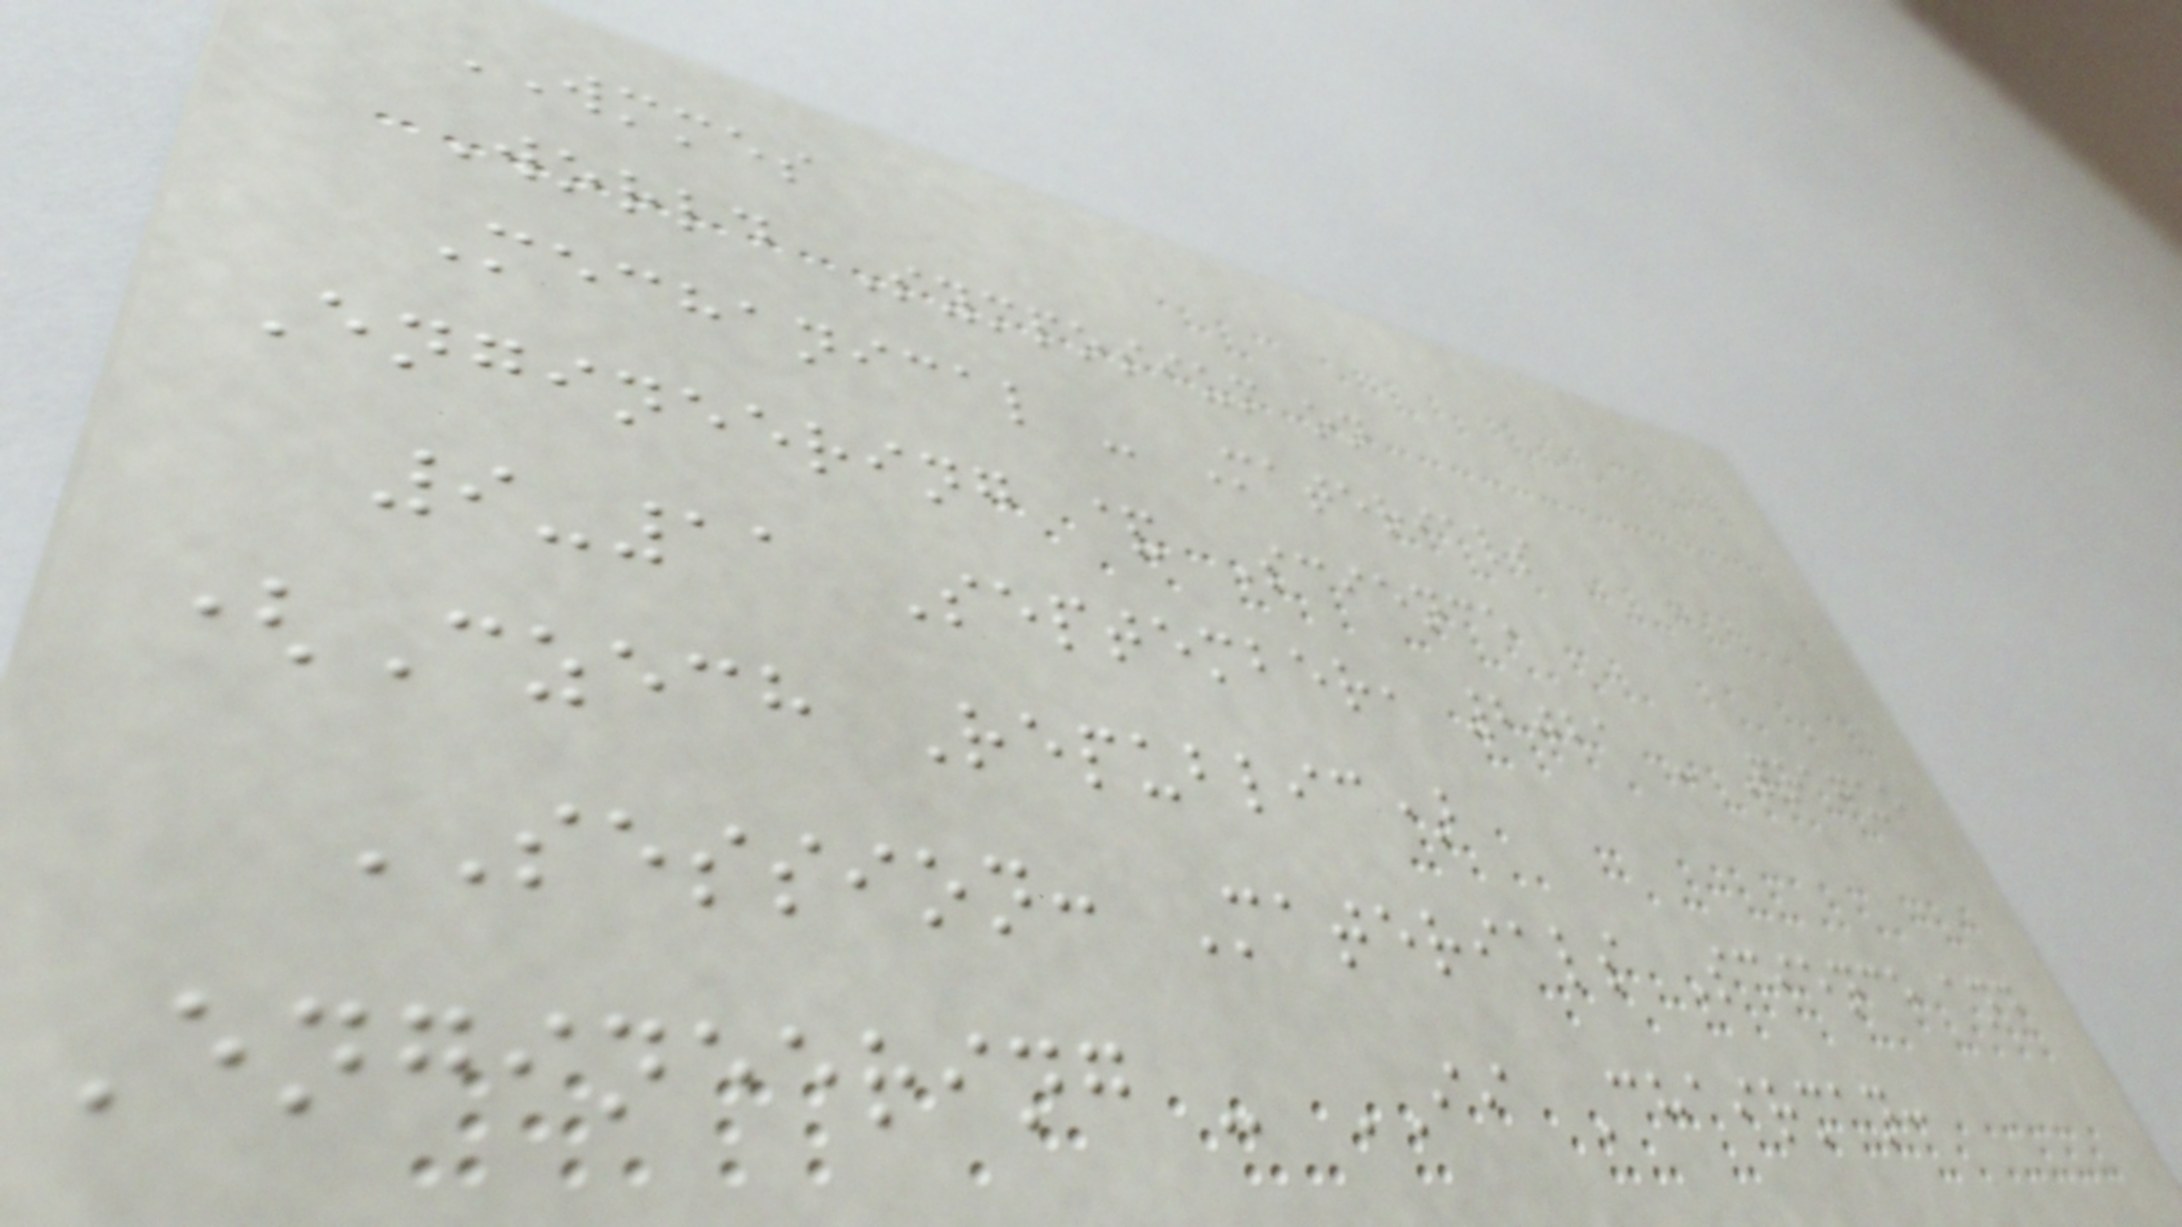WMMES
World Symposium on
Mechanical - Materials
Engineering & Science
9-11 September, 2021 - Prague
(Czech Republic)
SESSION: Materials Science and
Engineering - II Chairman:
